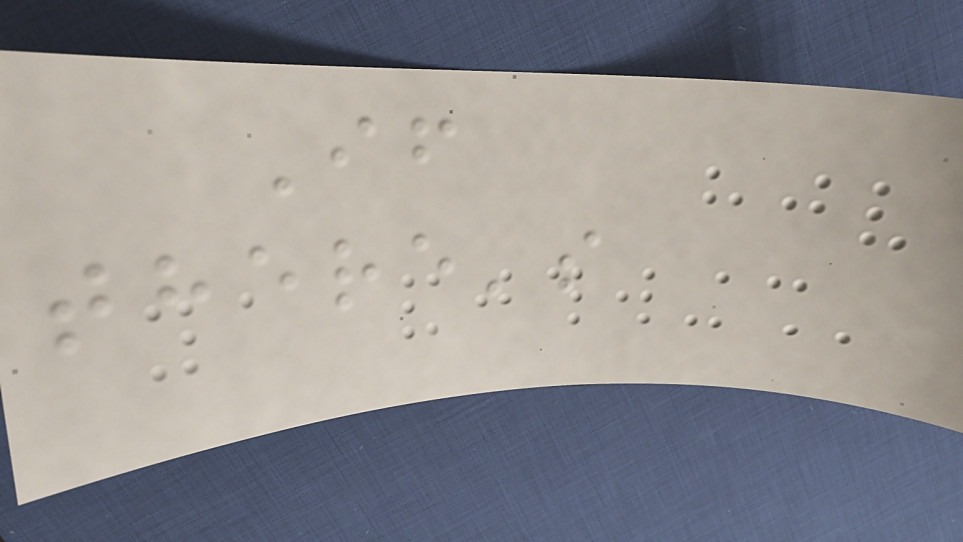If
there's
